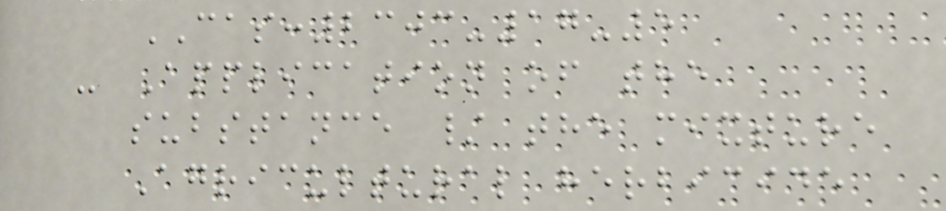CAS:2303-17-5
- Application of the
substance / the mixture
Agricultural herbicide
